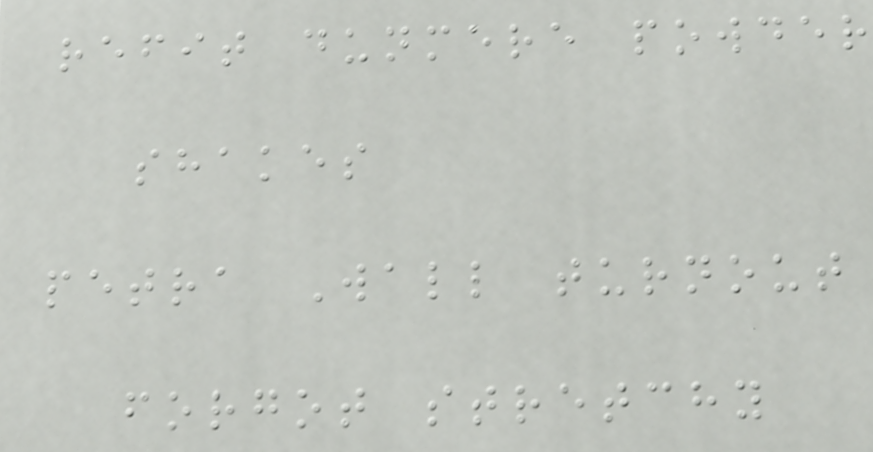refit dunmere powder
shakes
petra Wall turnout
forgot stretchy
